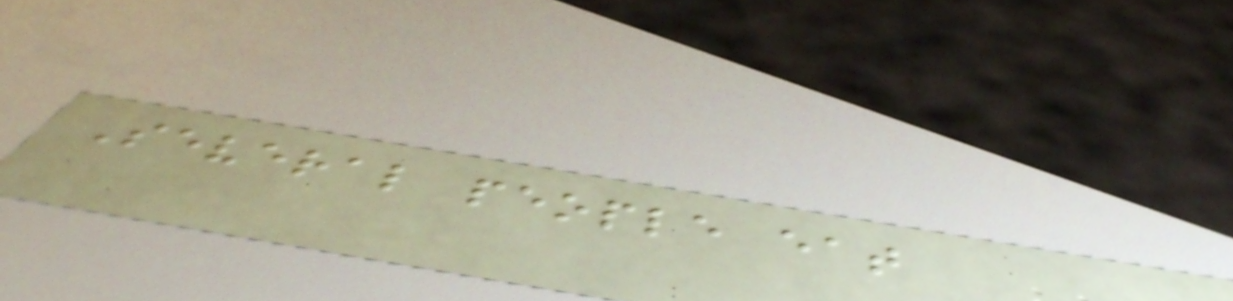Several people eat
